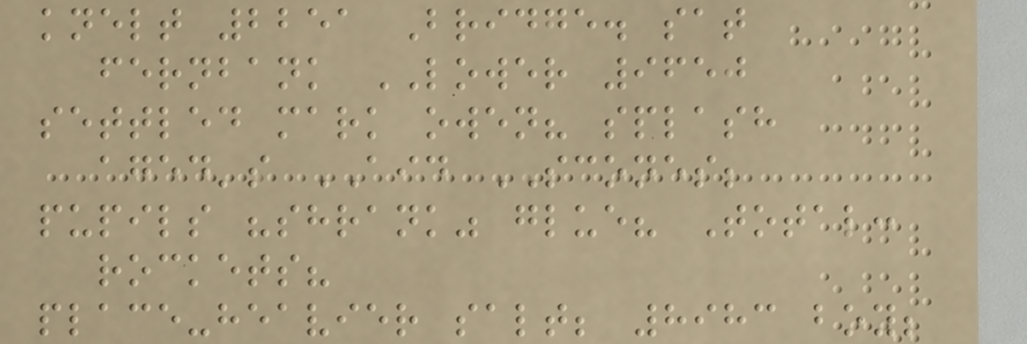knelt 2251 Bridge. sat
fernbank LOWER 9650
settled mark owen? splash
aged's AID SCONES;
pupils "shrank" glue? Total:
rockets?
place-heavier salt; 8983 boy;
